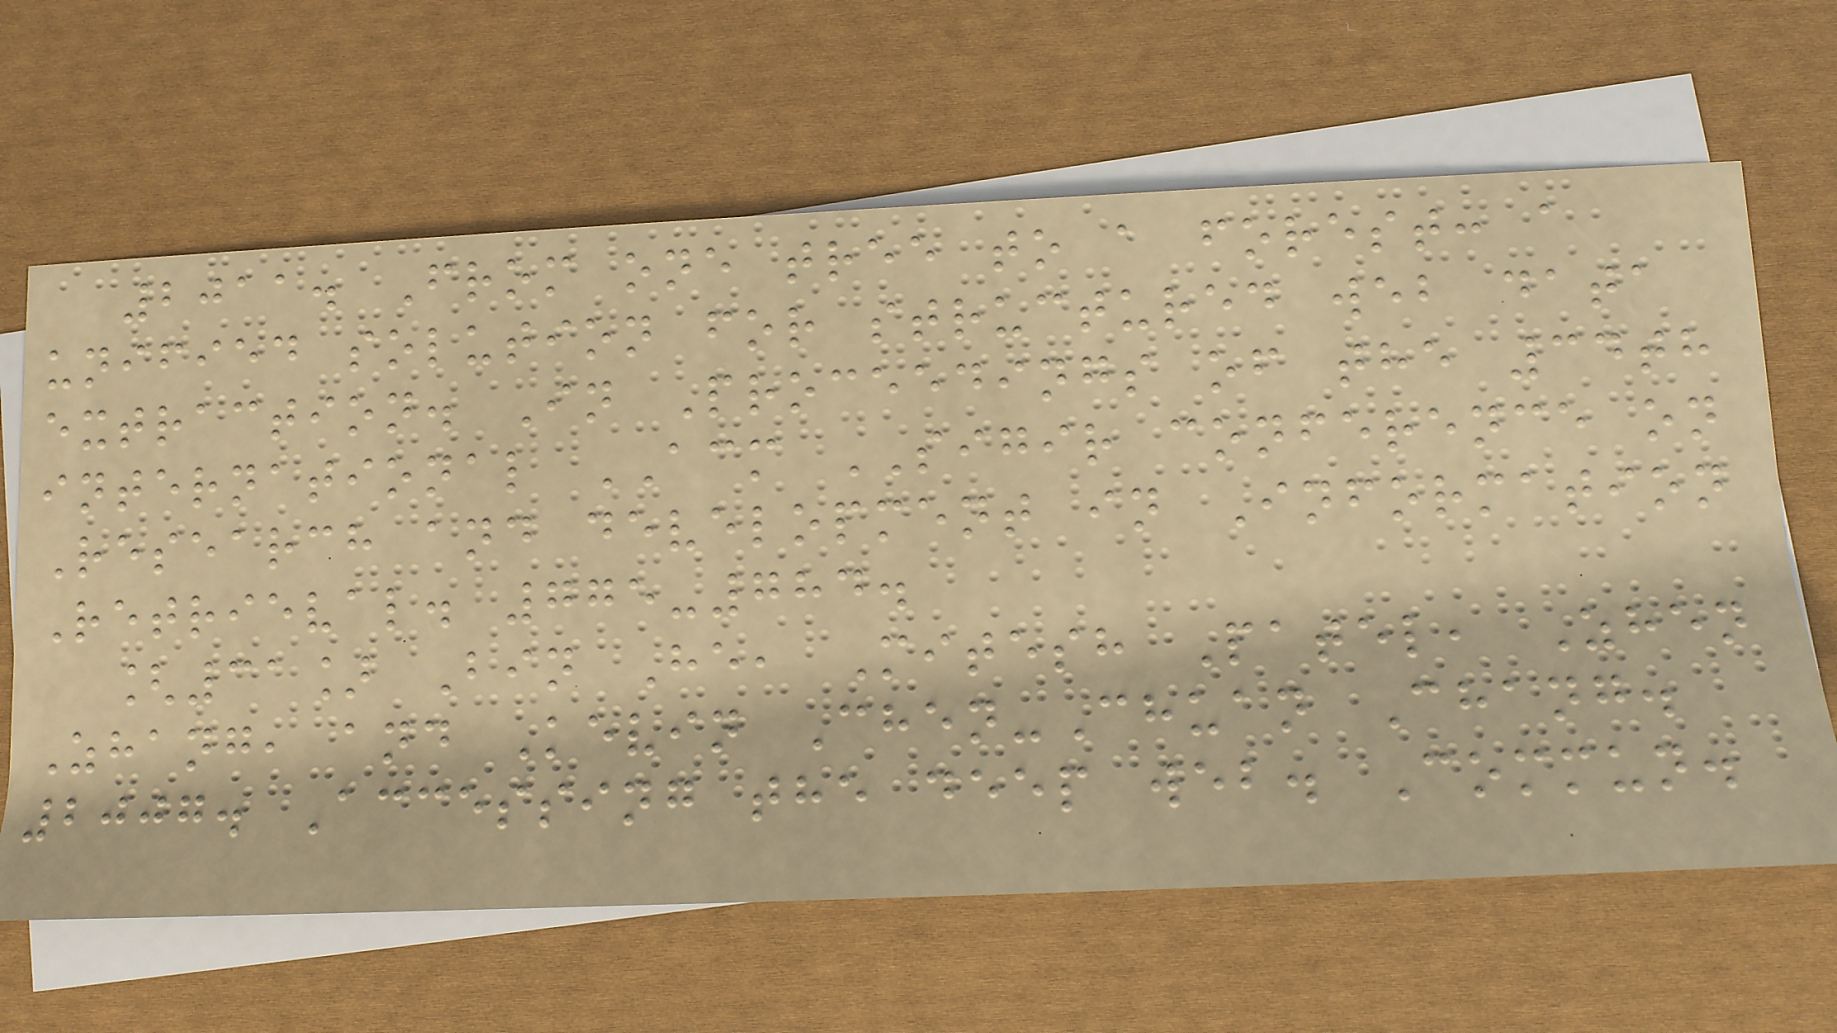2011. From one tree to a forest: a
unified solution for structured web data
extraction. In Proceedings of the 34th
international ACM SIGIR conference on
Research and development in Information
Retrieval. 775-784.
[31] Bin He, Mitesh Patel, Zhen
Zhang, and Kevin Chen-Chuan Chang.
2007. Accessing the deep web. Commun.
